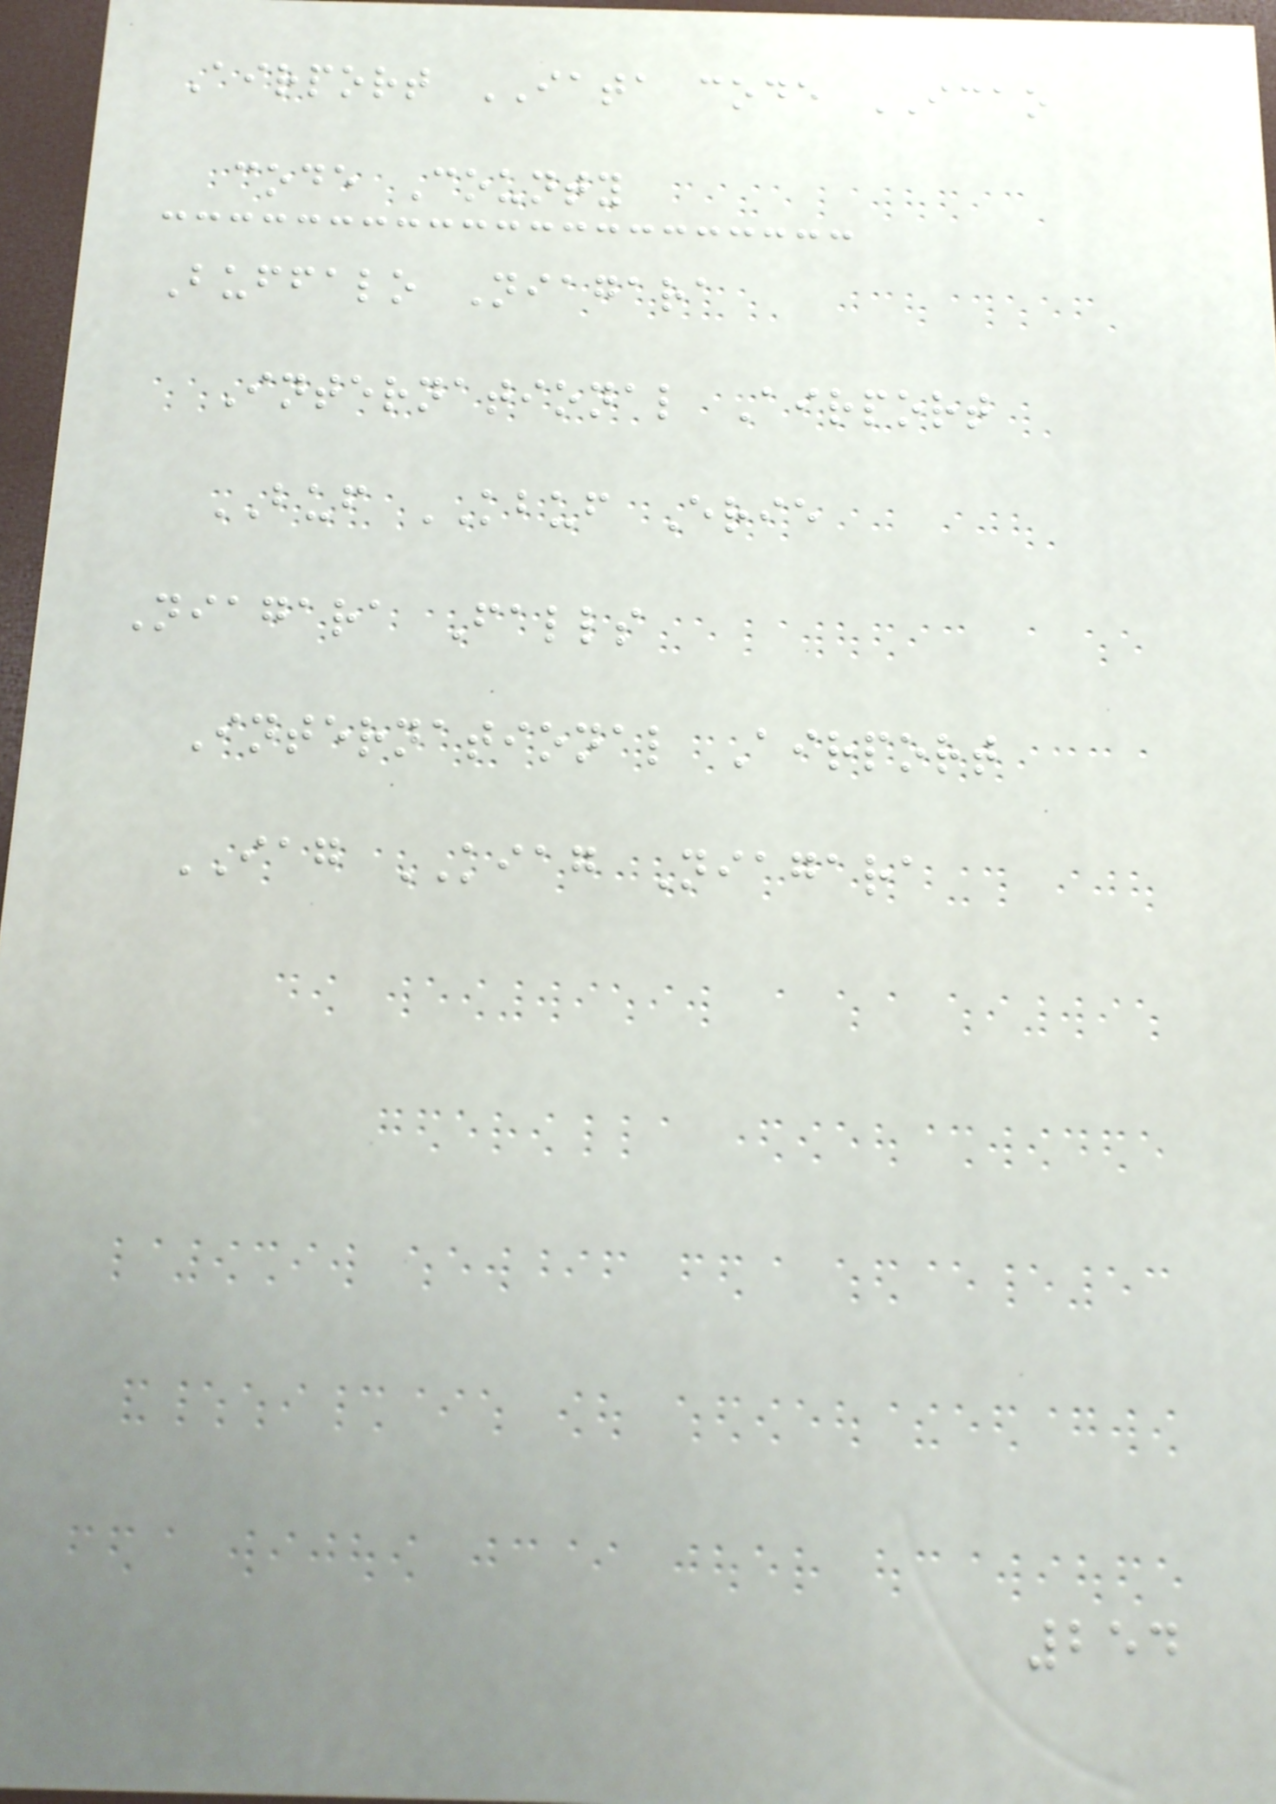Airport IATA code ICAO
code County
Buffalo Niagara
International Airport
BUF KBUF Erie
Niagara Falls
International Airport
IAG KIAG Niagara
254
